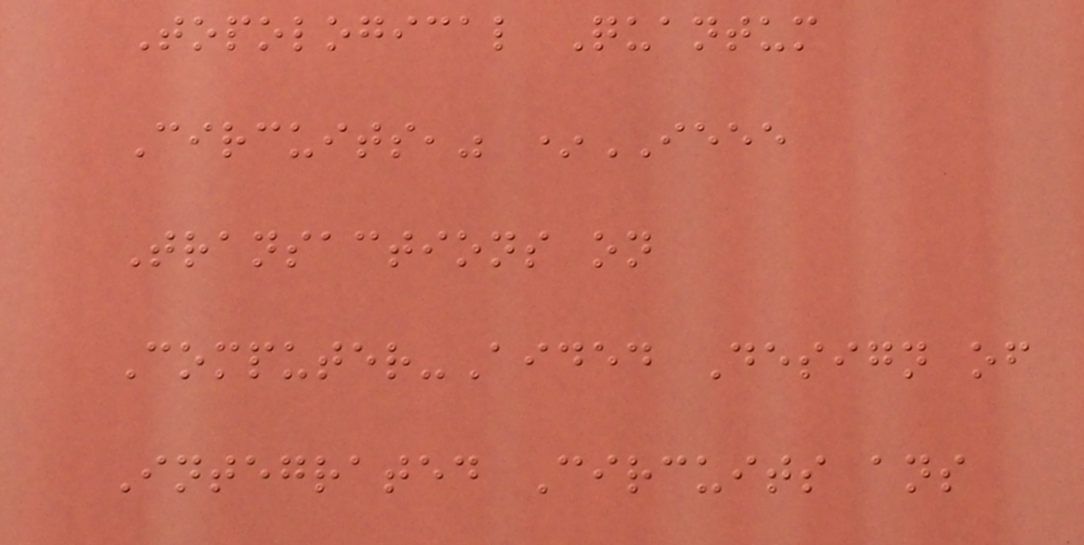Topological Quantum
Circuits," *IEEE
Transactions on
Computer-Aided Design of
Integrated Circuits ans
